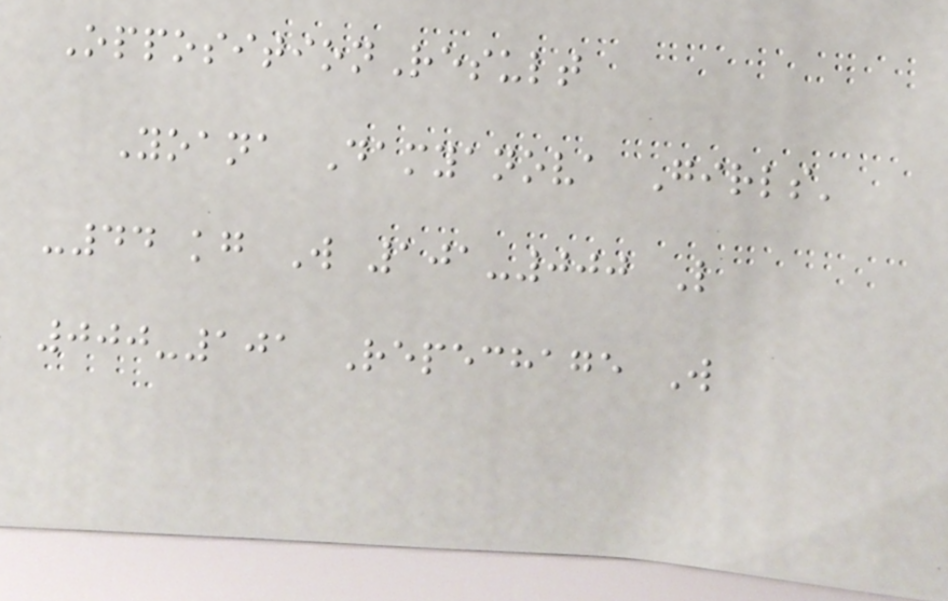OppositionResult
Yoana Damyanova Girls'
-44 kg W 101-000 L
000-101 Repechage W
